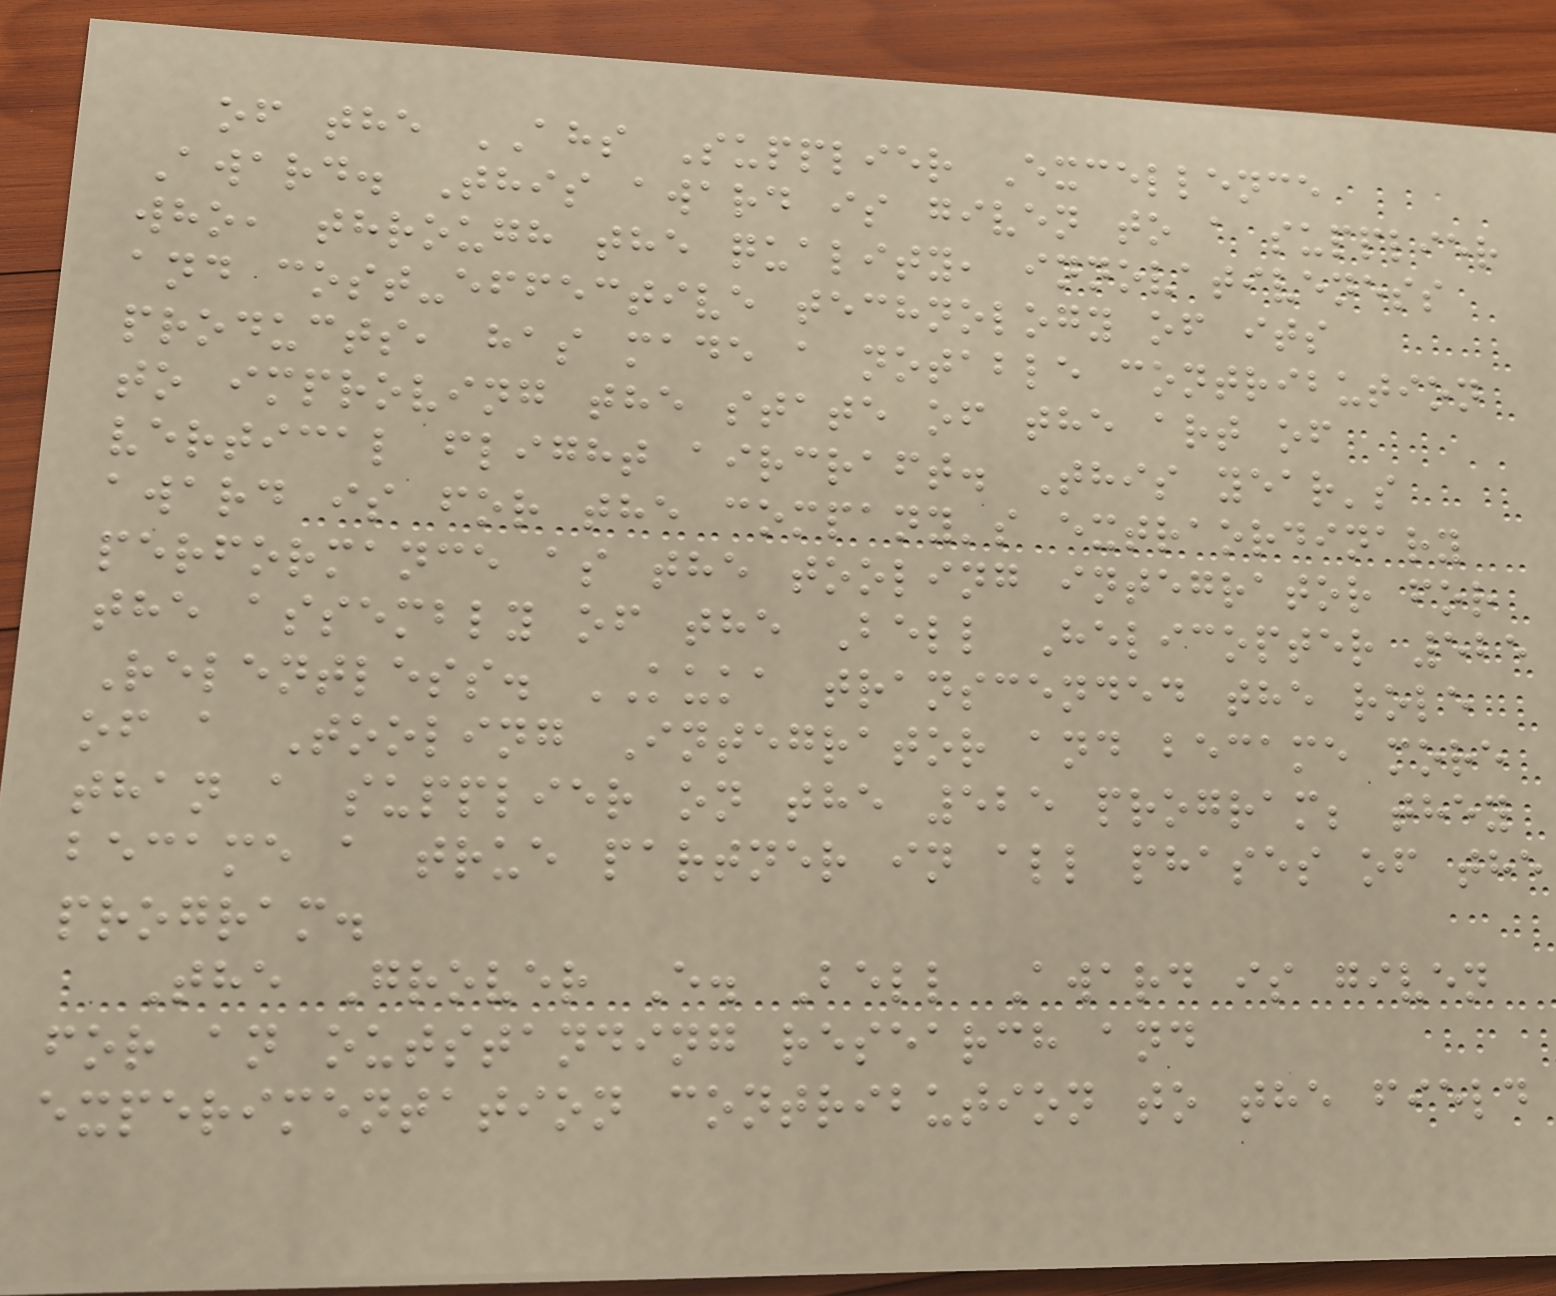of the AHS Supplier Excellence
Award. This award is given to a supplier
who, through the quality, innovativeness
and cost-effective technology of its
products, has made a notable contribution
to improving the state of the art of
vertical flight aircraft. This year's
award is for the company's extraordinary
performance as the tooling integrator for
the assembly of the Bell Helicopter 525
Relentless. KUKA transcended the role
of a Tooling Integrator and became more
than a supplier on the 525 program; they
became a true partner in all phases of the
program.
The Grover E. Bell Award is given
for an outstanding research and
experimentation contribution to the field
